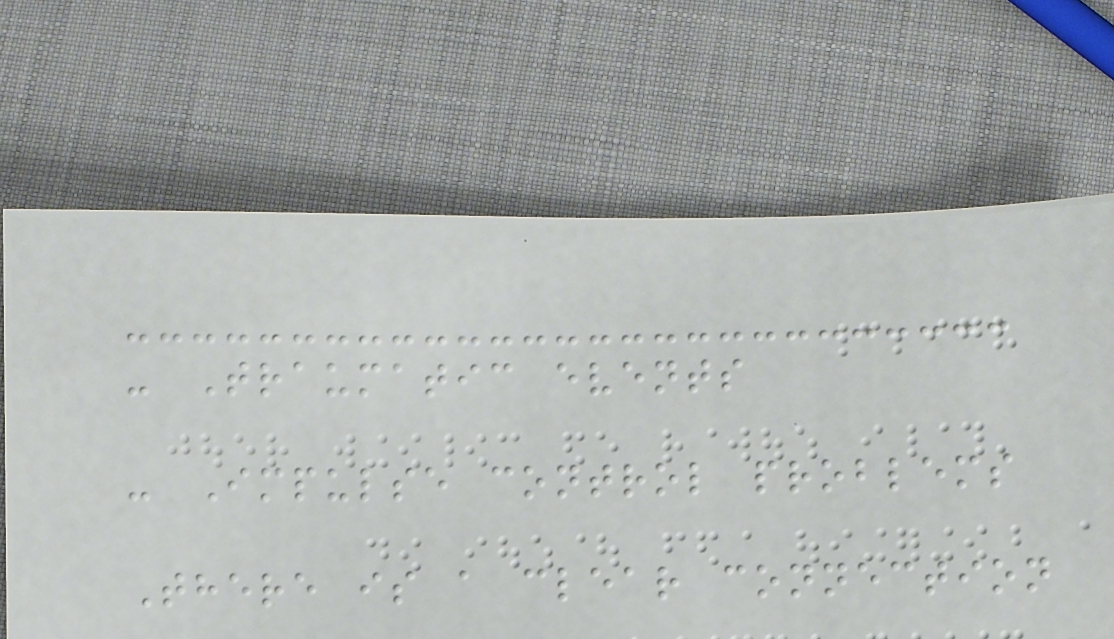- Traumatic events
- Impulse control problems
There is a clear connection
